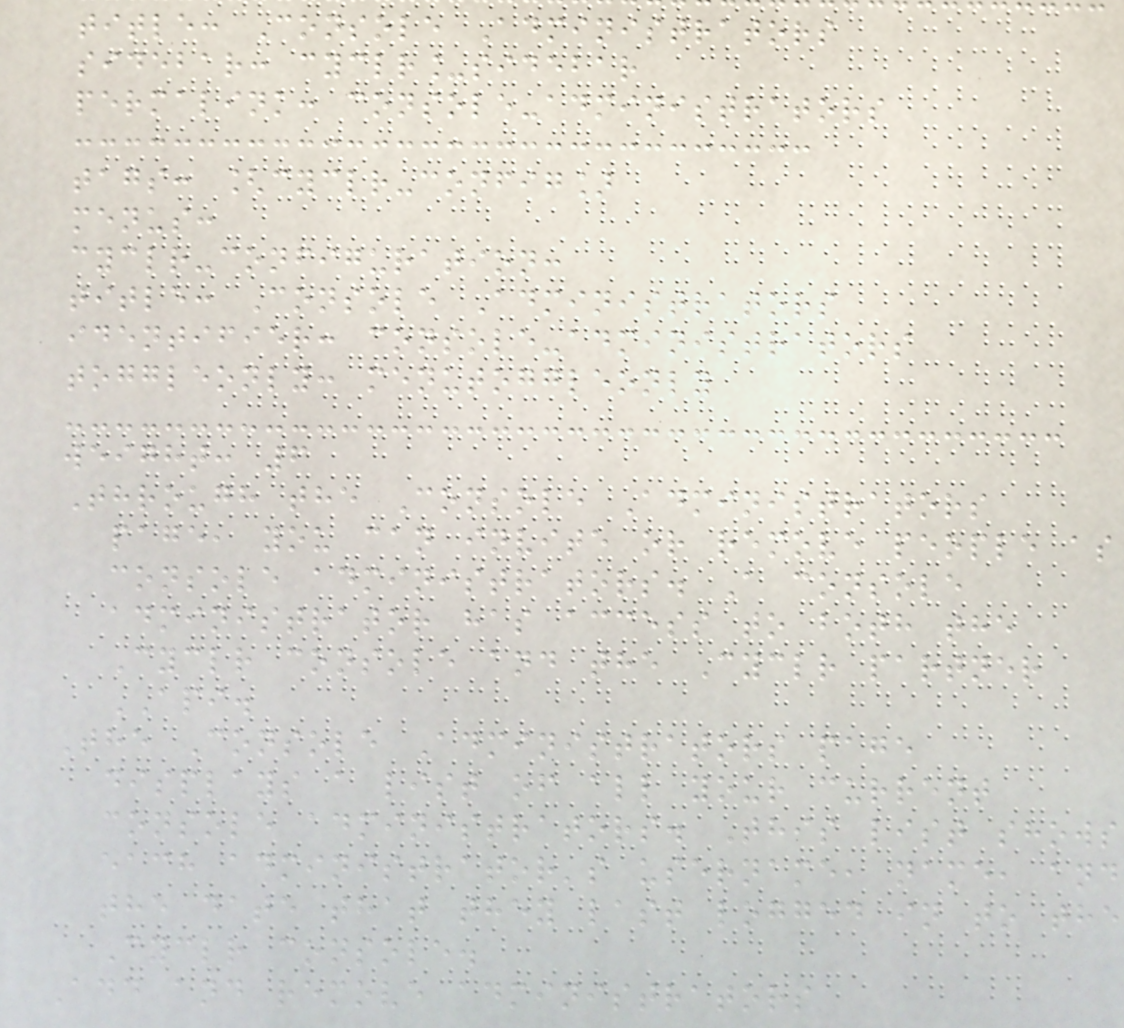title: Console Administrators
sidebar: cyclr_sidebar
permalink: console-administrators
tags: [cyclr-config]
menus:
cyclr-configuration:
title: Console Administrators
identifier: console-administrators
toggleonly: menutoggleonly
weight: 6
Through the Console Administrators
page, you can invite or remove people as
console administrators. A console
administrator has access to both the
Cyclr console and the Cyclr partner
API.
The Console Administrators page
displays a list of all your current
console administrators. This list shows
each administrator's username, name, and
the date that they last logged in to the
Cyclr console.
Add and remove administrators
